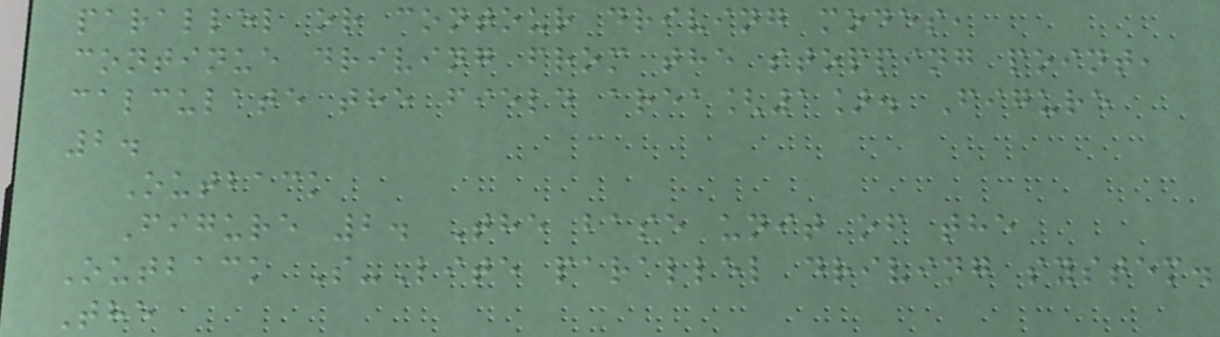parallel or contour driving modes,
continue driving from the stopping point,
calculate the field area[1]. Figure
2.
Outback
Figure 2. The base unit of the
Outback S-Lite parallel driving system.
The
